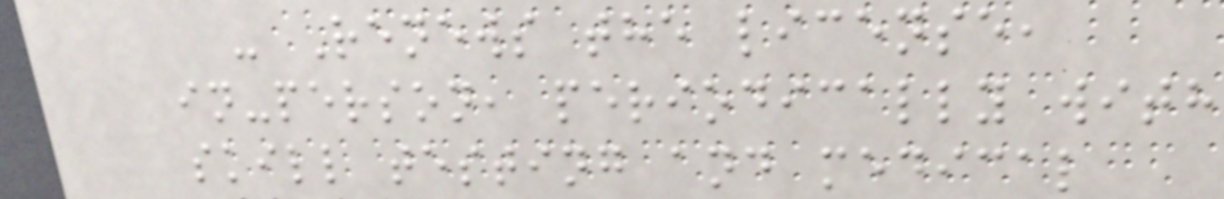- Renews the license,
in-person, periodically with
skill testing and medical
